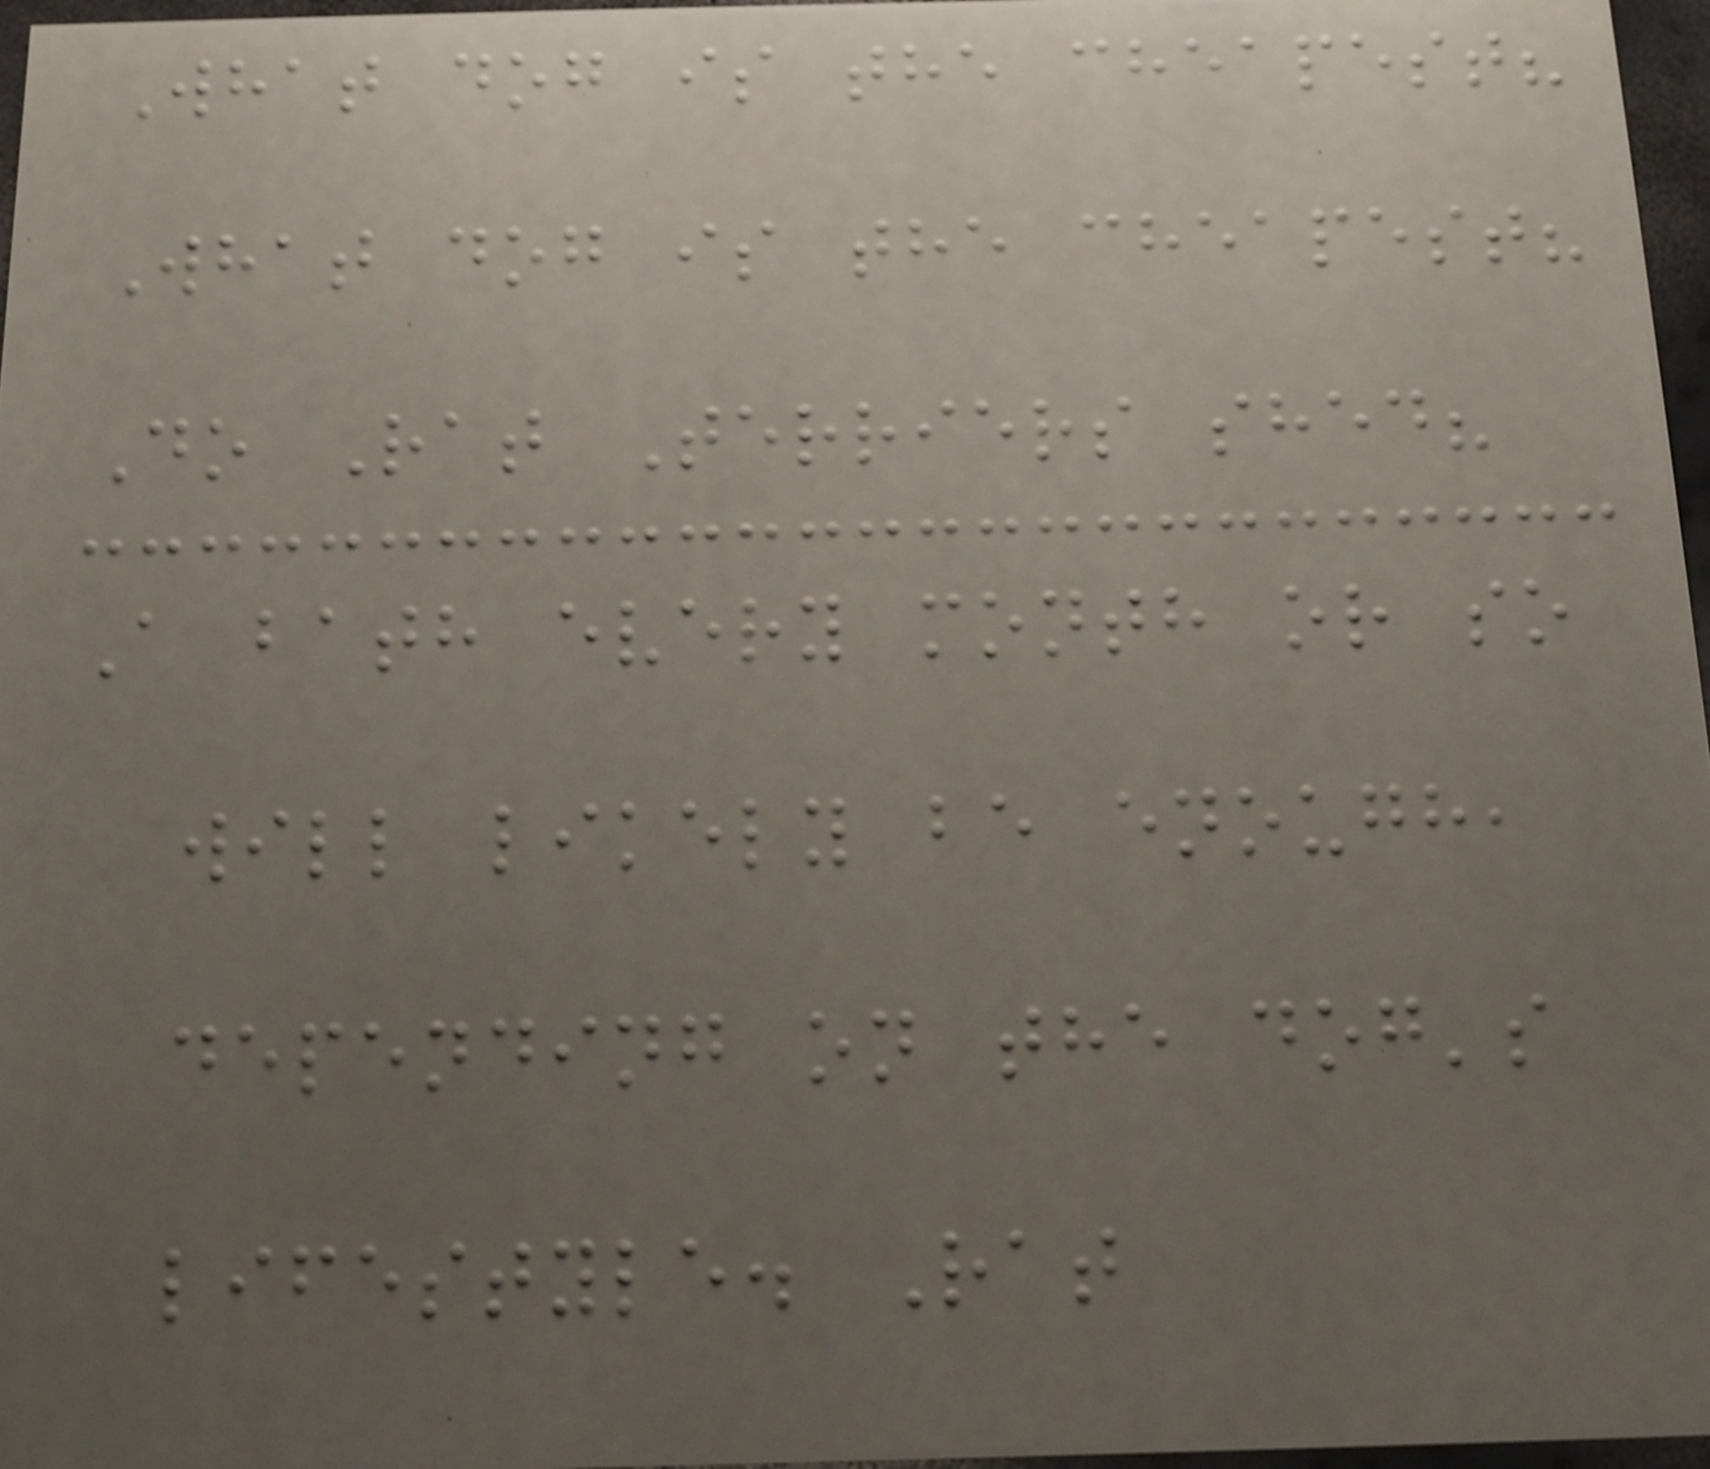What dog is the cheapest?
What dog is the cheapest?
Do Rat Terriers shed?
A bath every month or so
will likely be enough,
depending on the dog's
lifestyle. Rat
